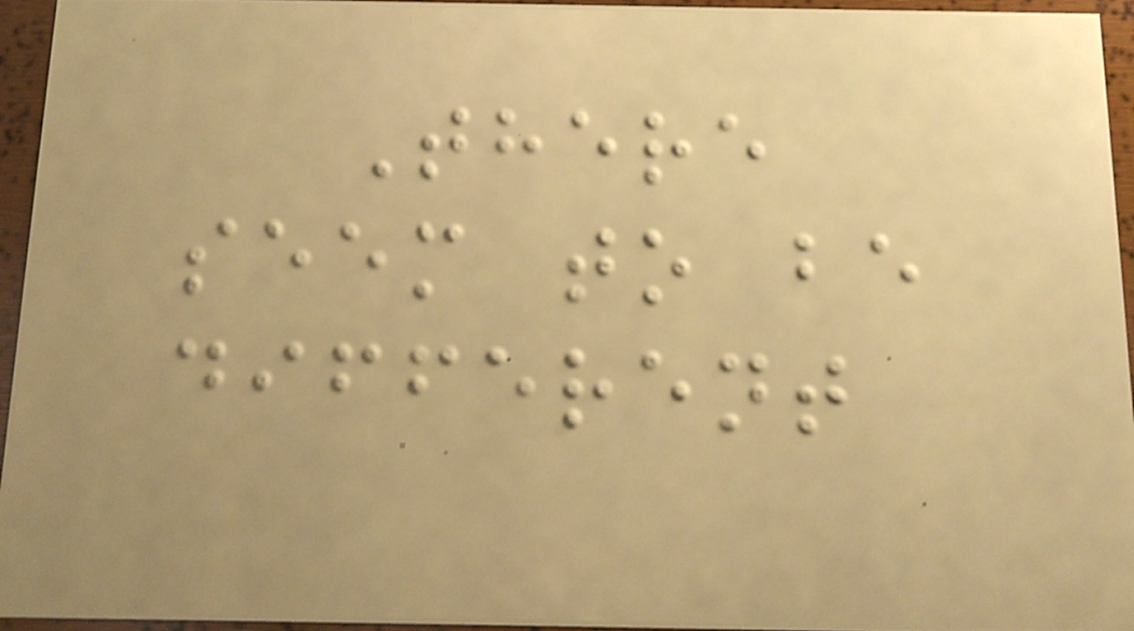There
seem to be
different
